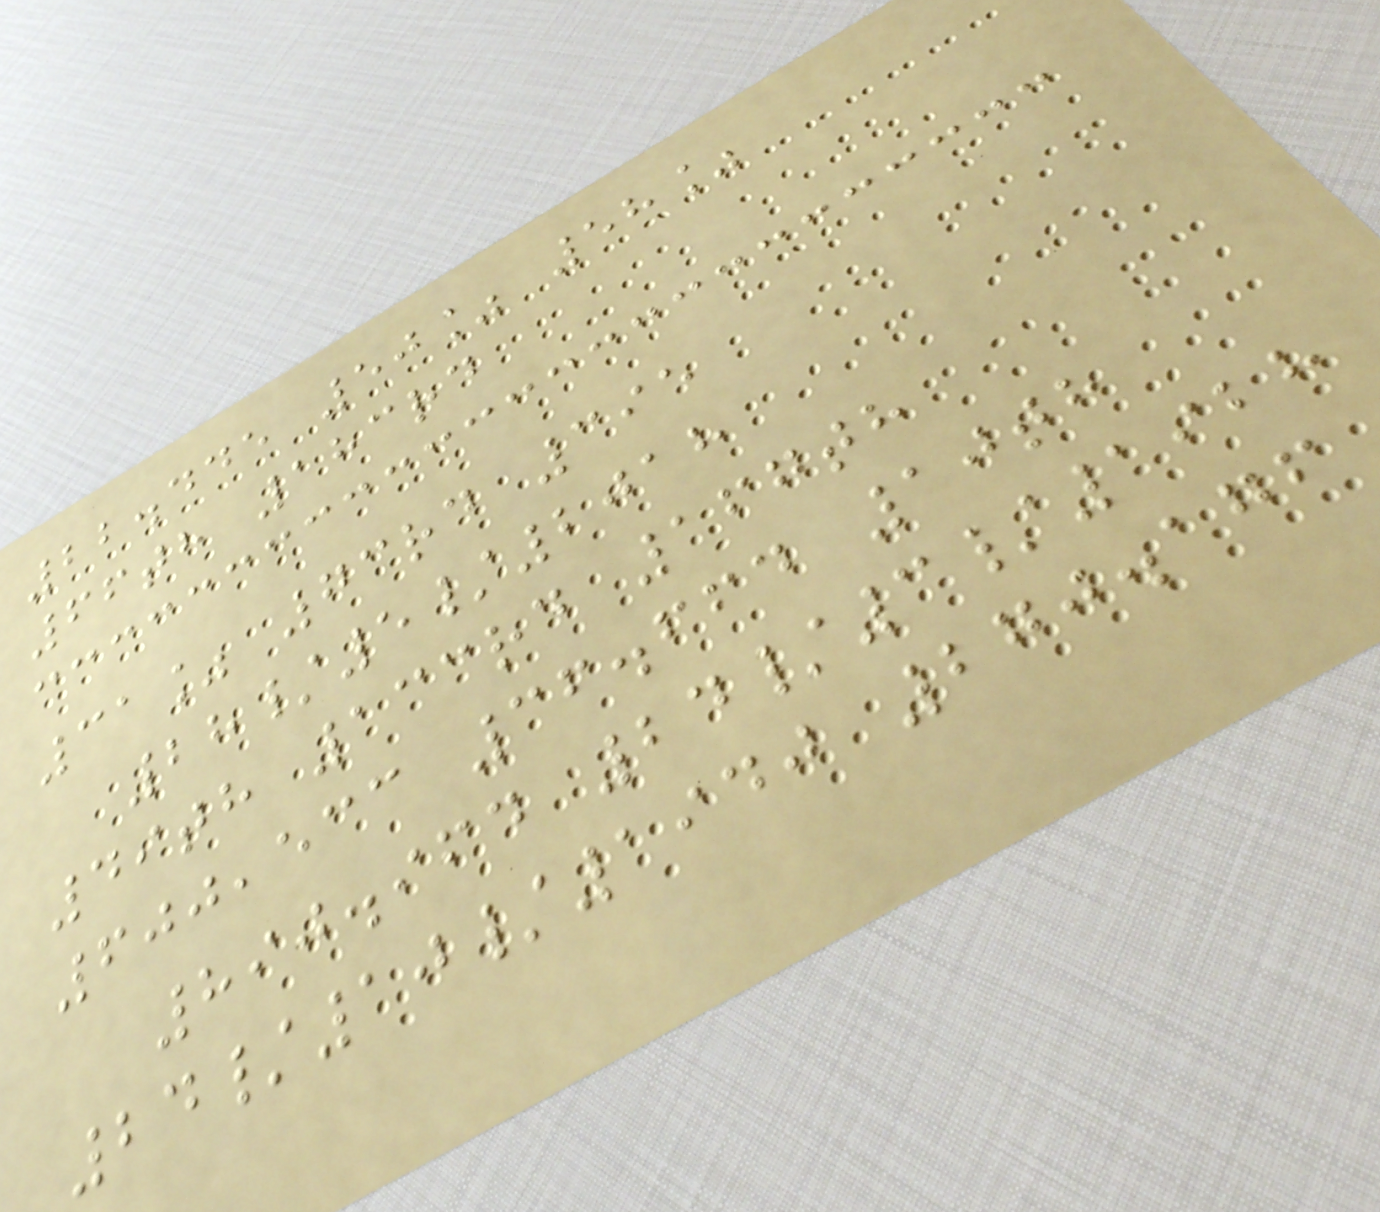22.445 50% 58%
66th 183rd
31% 73rd 395
28/5/2018
49th 133rd 167th
600,533 36.664 10th
890.964 24/3/1928
24/10/1940 270.176
